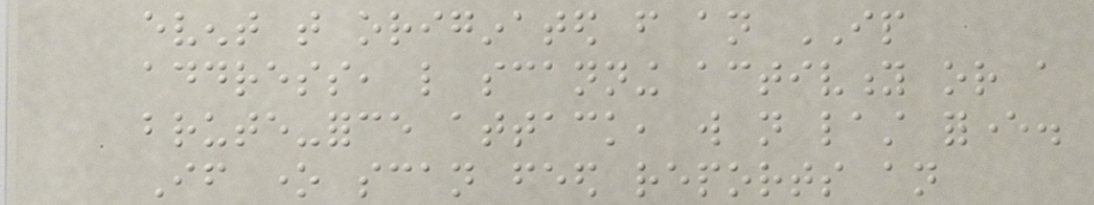event that originated from an IP
address, like scanning activity or a
brute-force attack, will not last forever.
If one scan feed reports an
